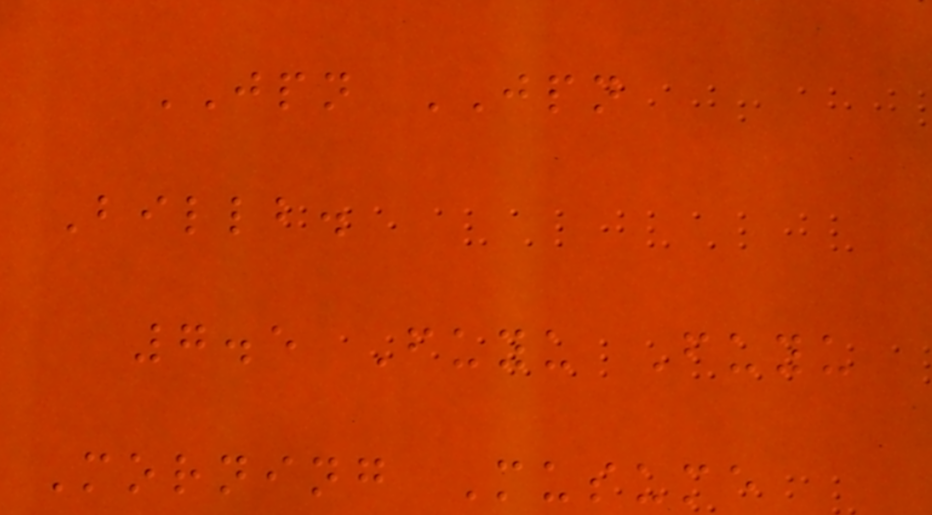JPN JPN
Billb.
7.5 Fuyu Fuyu
Morning Musume
